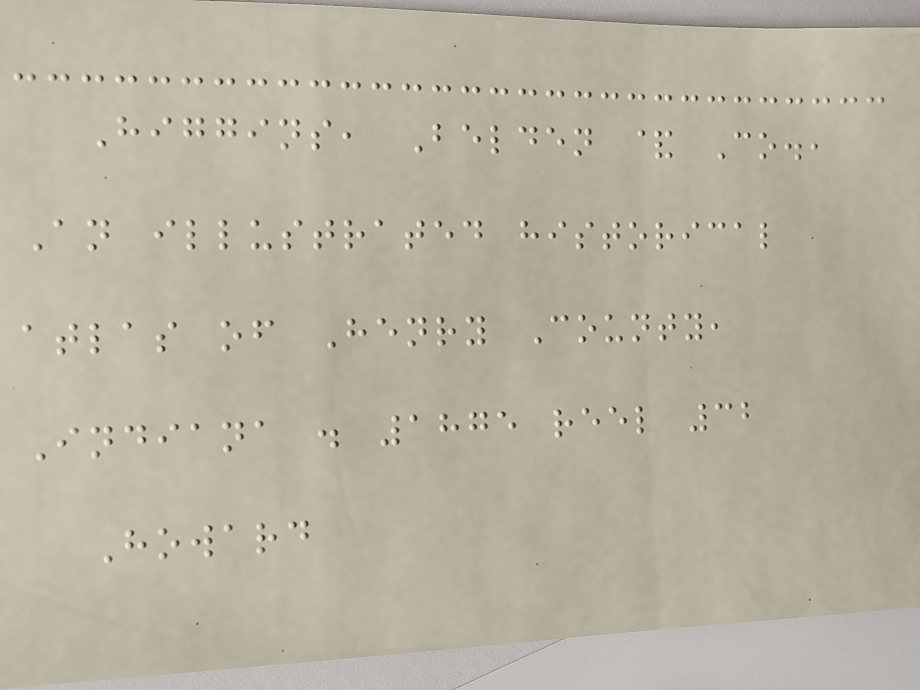Higgins, Belden & Co.,
An illustrated historical
atlas of Henry County,
Indiana . 1875 reel 32
Howard
